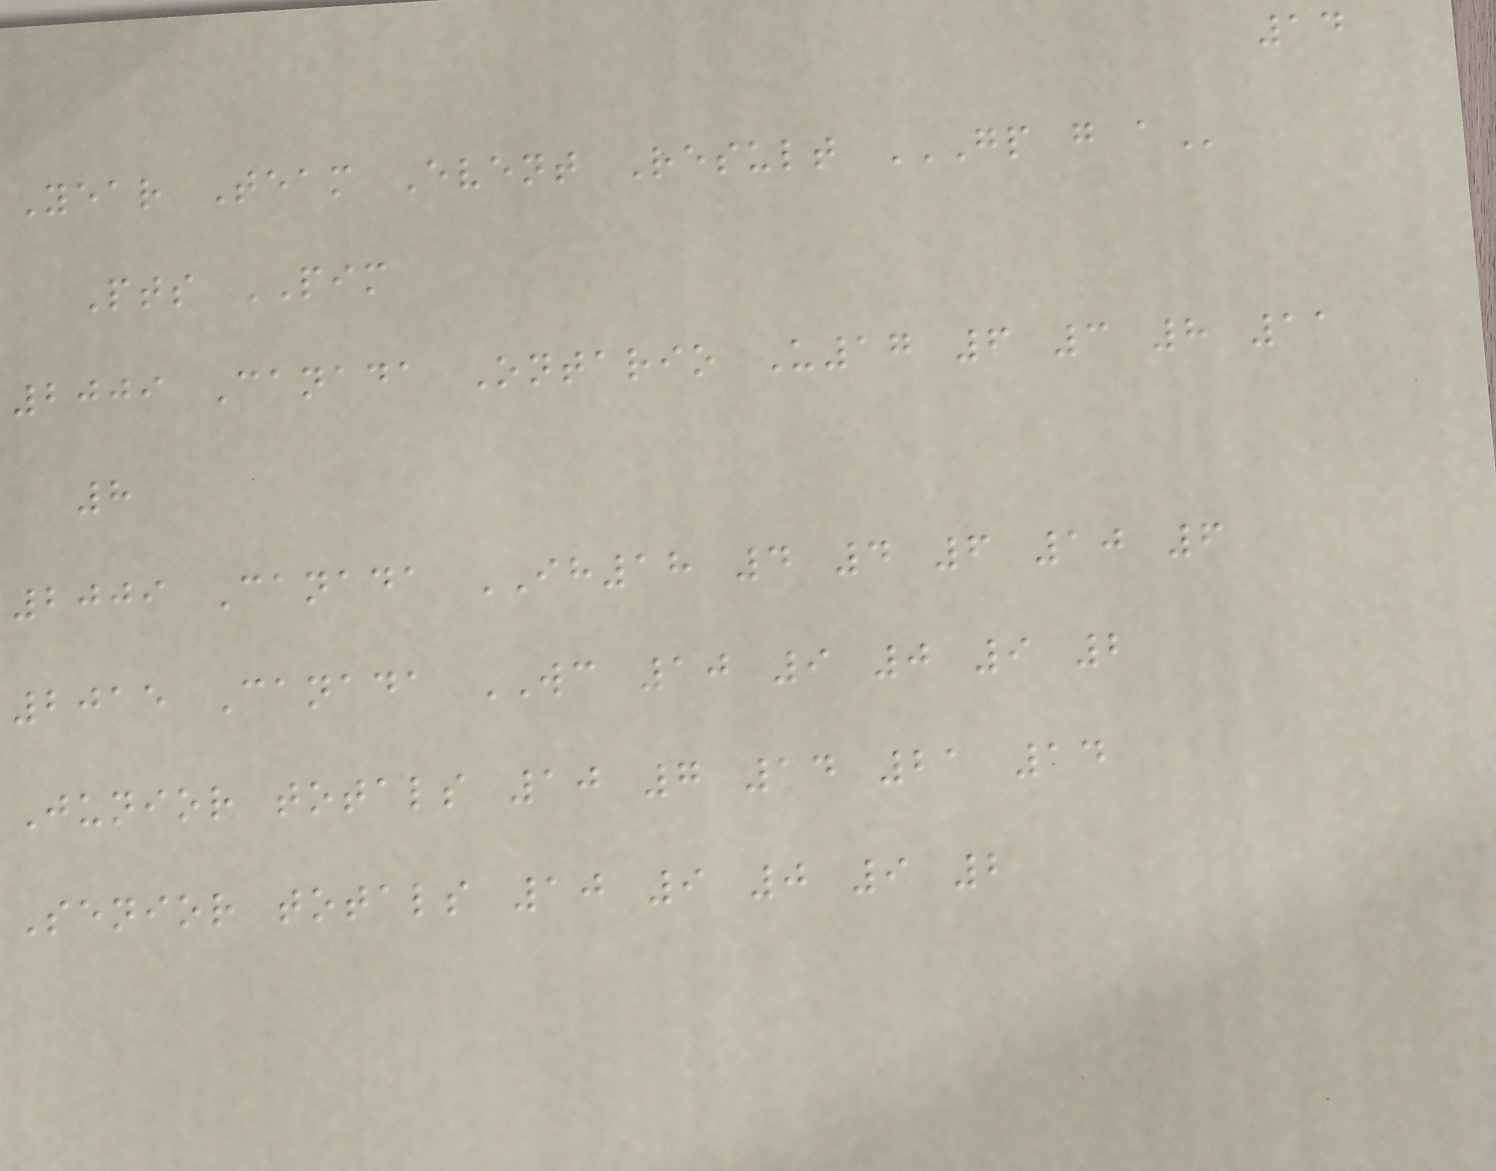14
Year Team Event Result GP G A
Pts PIM
2009 Canada Ontario U17 6 3 8 11
8
2009 Canada IH18 4 4 6 10 6
2015 Canada WC 10 9 0 9 2
Junior totals 10 7 14 21 14
Senior totals 10 9 0 9 2
